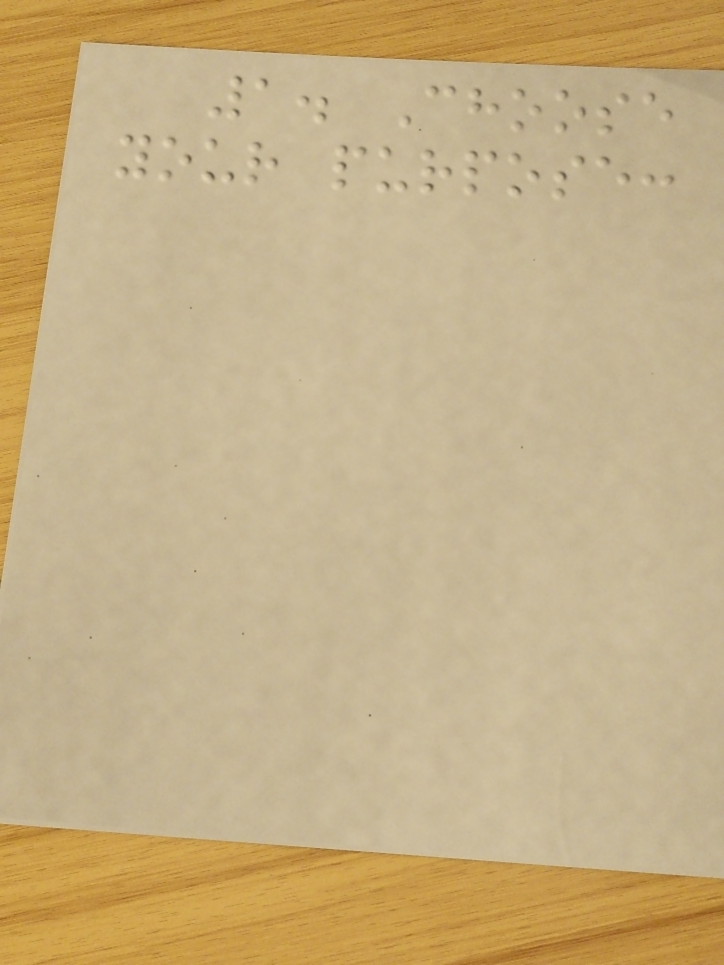1. Choose
your purpose:
